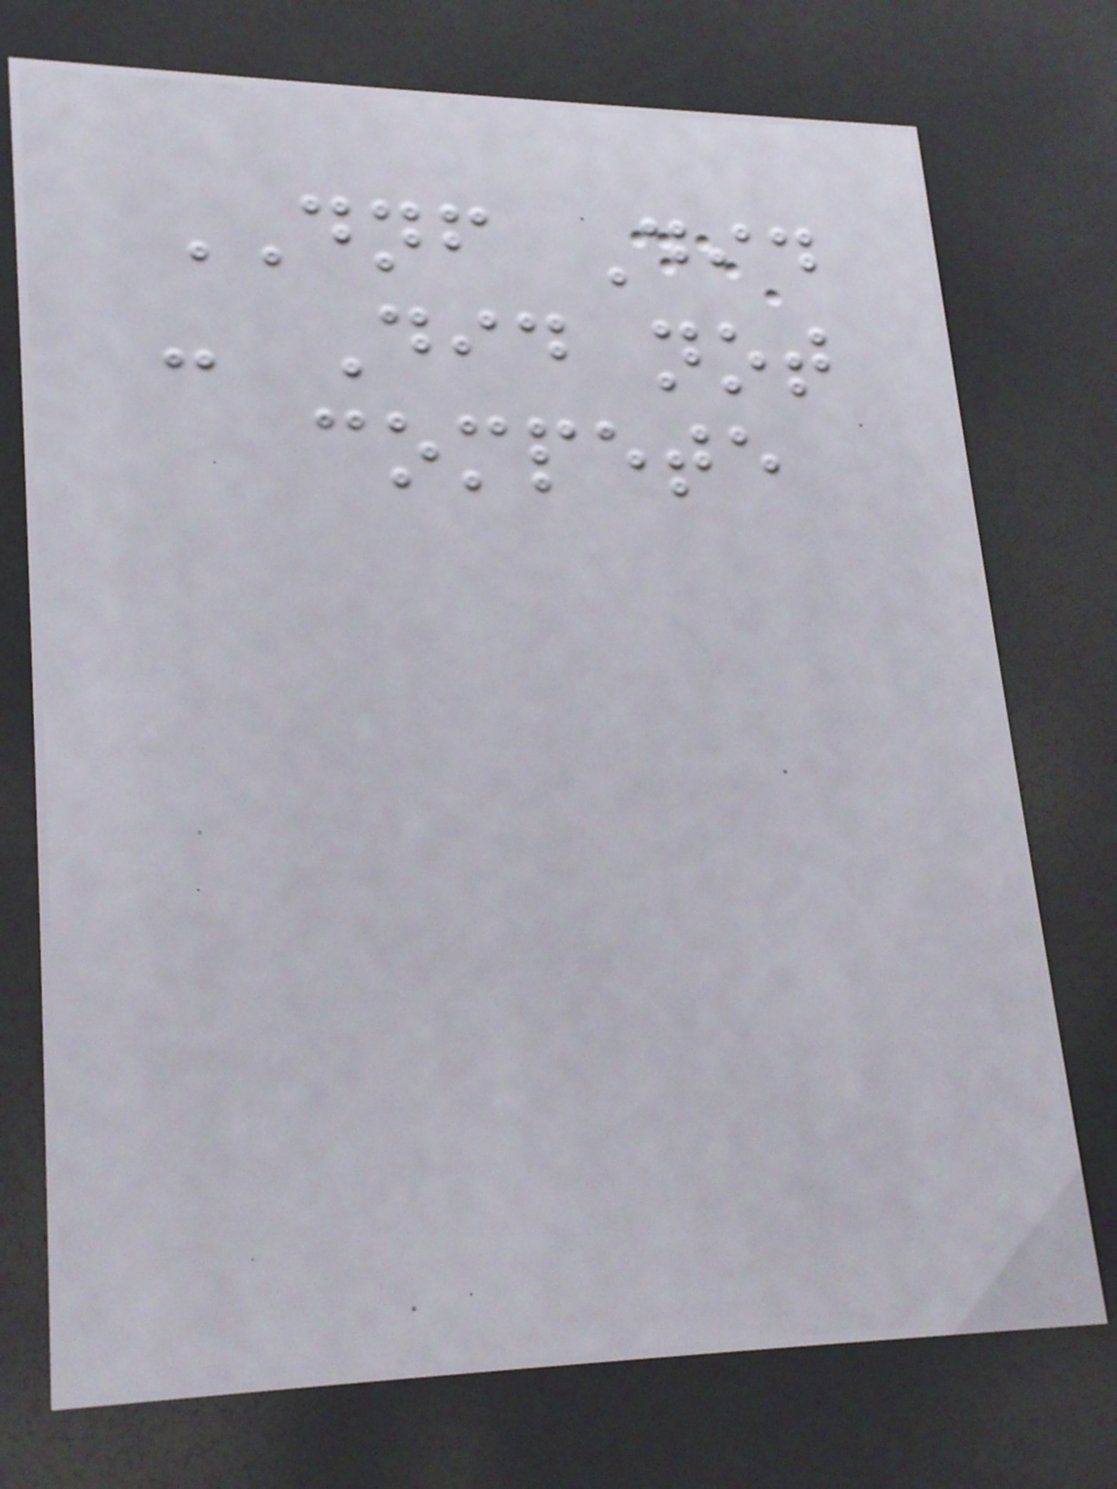DNF Did
- Did not
compete
